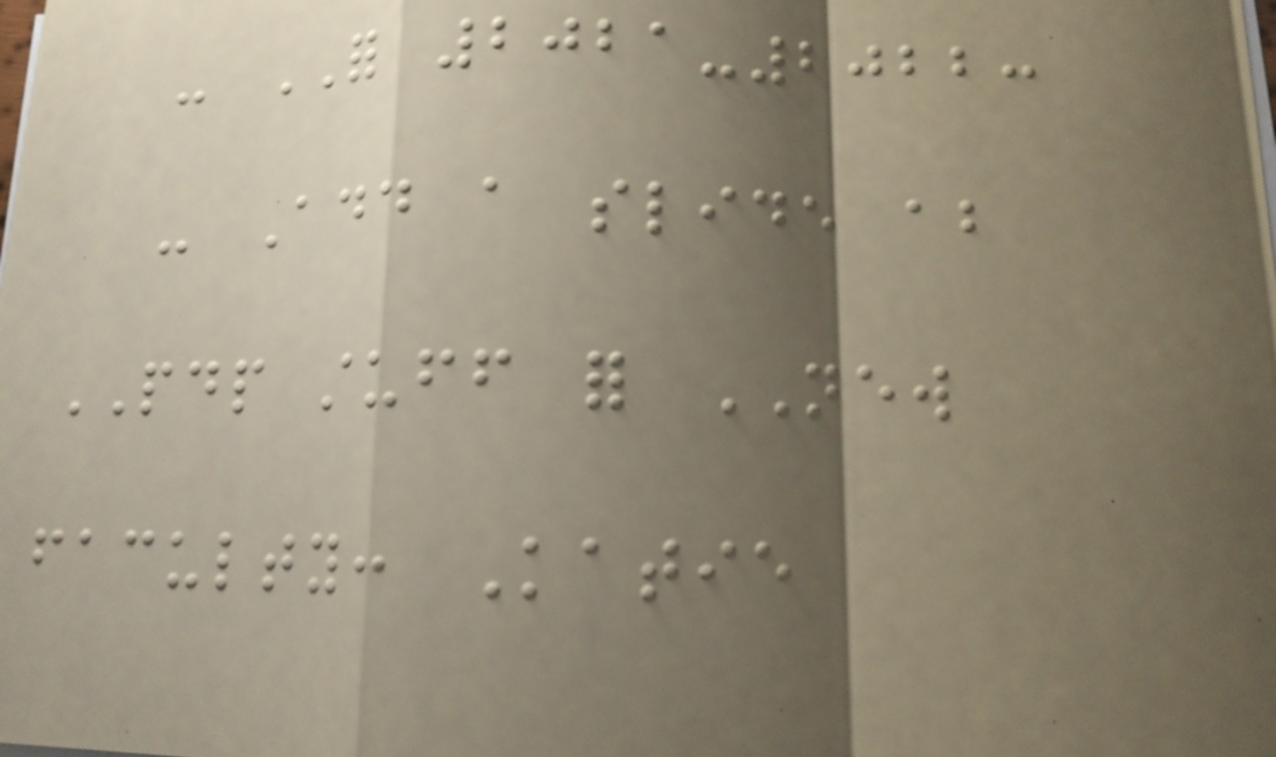- FOR 2021-2022:
- Add a slide about
PDP stuff for NEW
faculty: Katie
